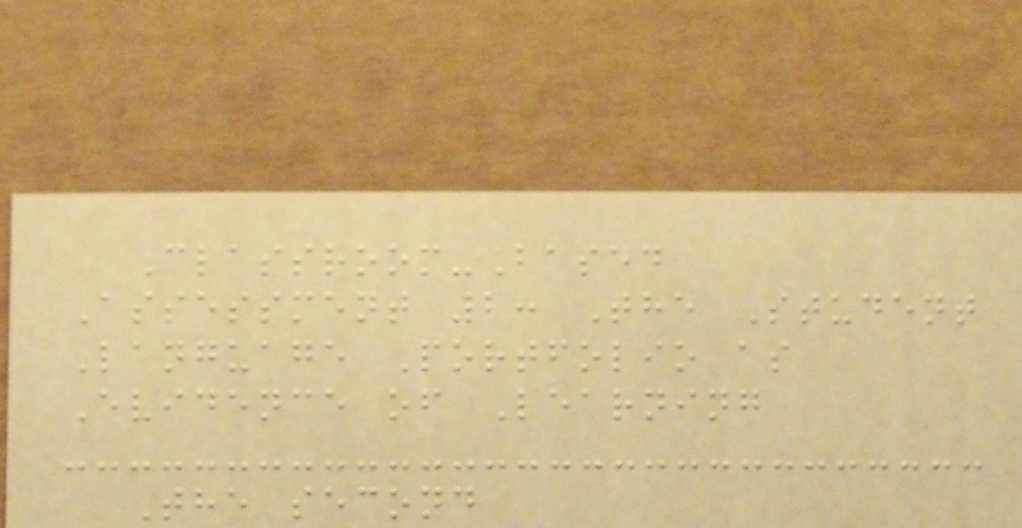Classroom-Based
Assessment 2: The Student
Language Portfolio as
Evidence of Learning
The second
